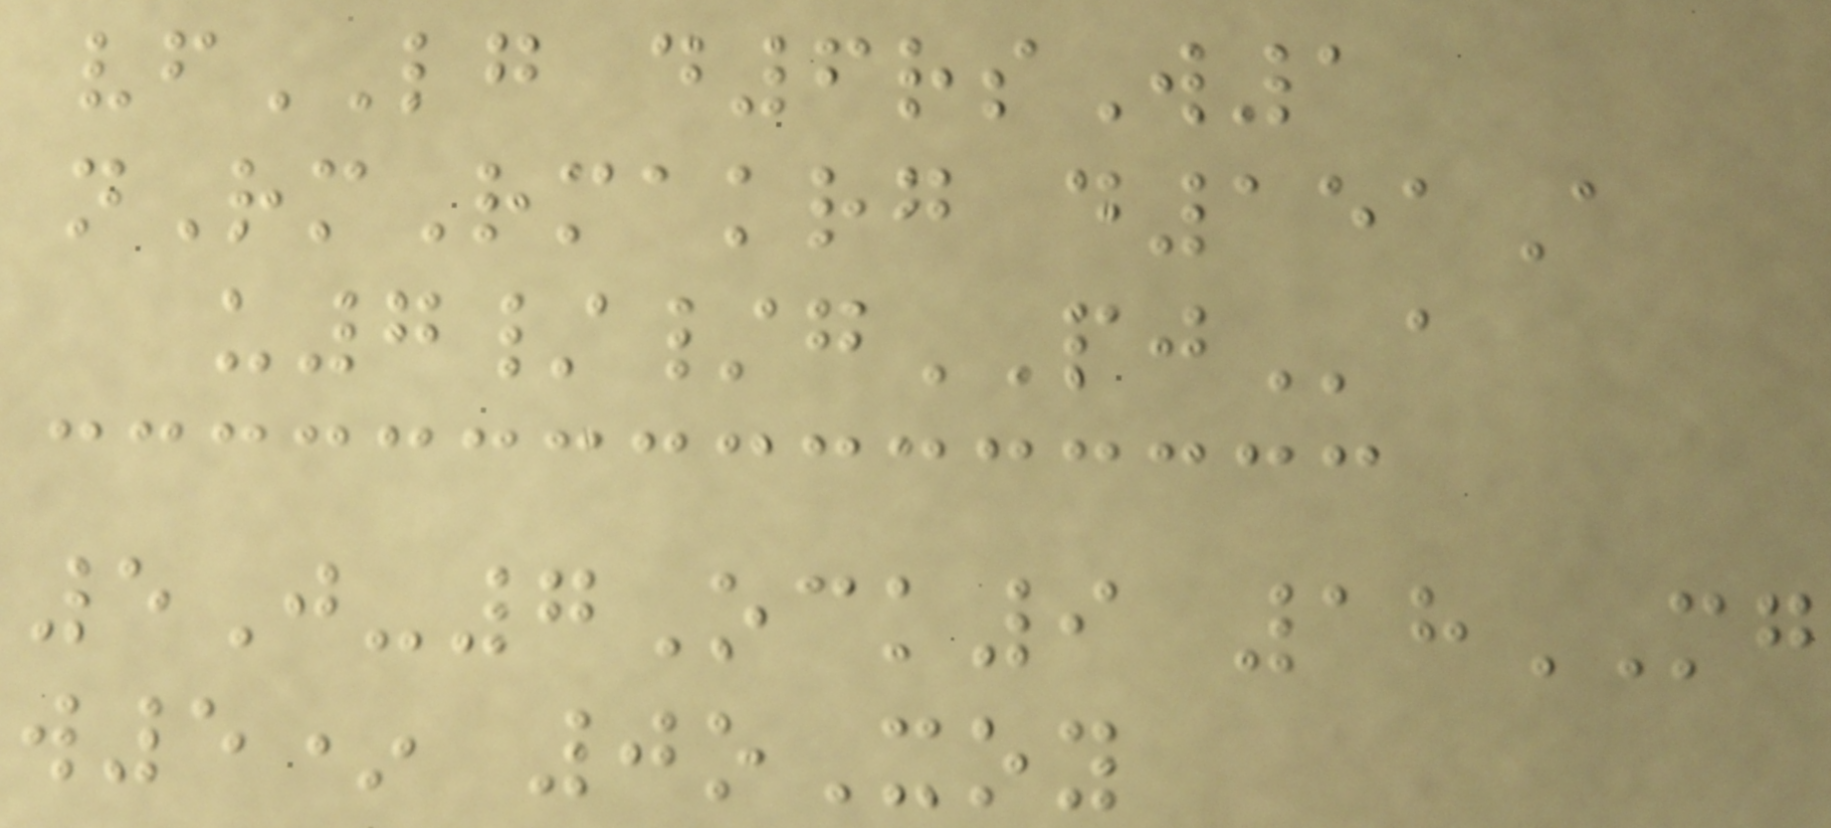vfLG d6rsW1
nRmRmakrg d151A
u7//gPJa
5J-7Ock9 18MG
w5* 0oXoy
